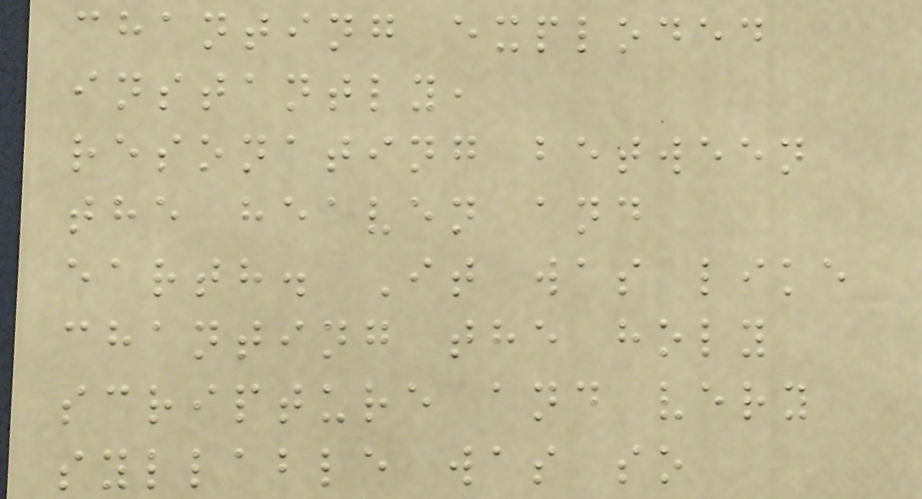chanting exploded
instantly,
resonating between
the heaven and
earth. It was like
chanting the holy
scripture and very
syllable was so
